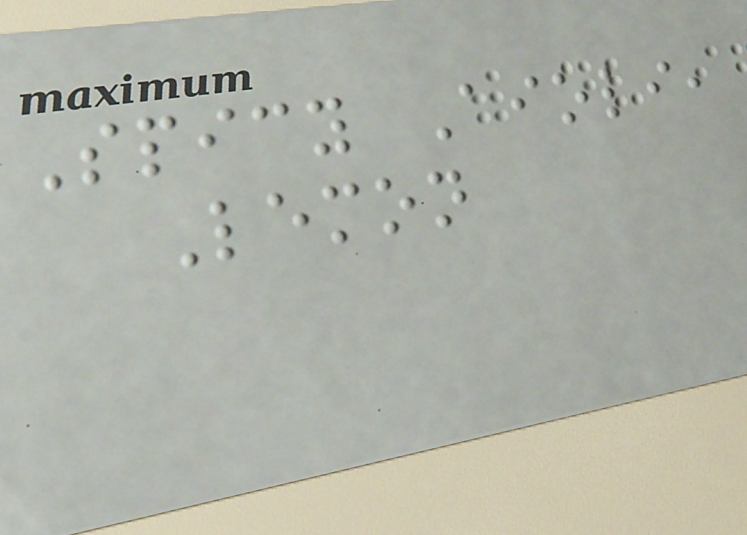Spicy Aioli,
Lemon
